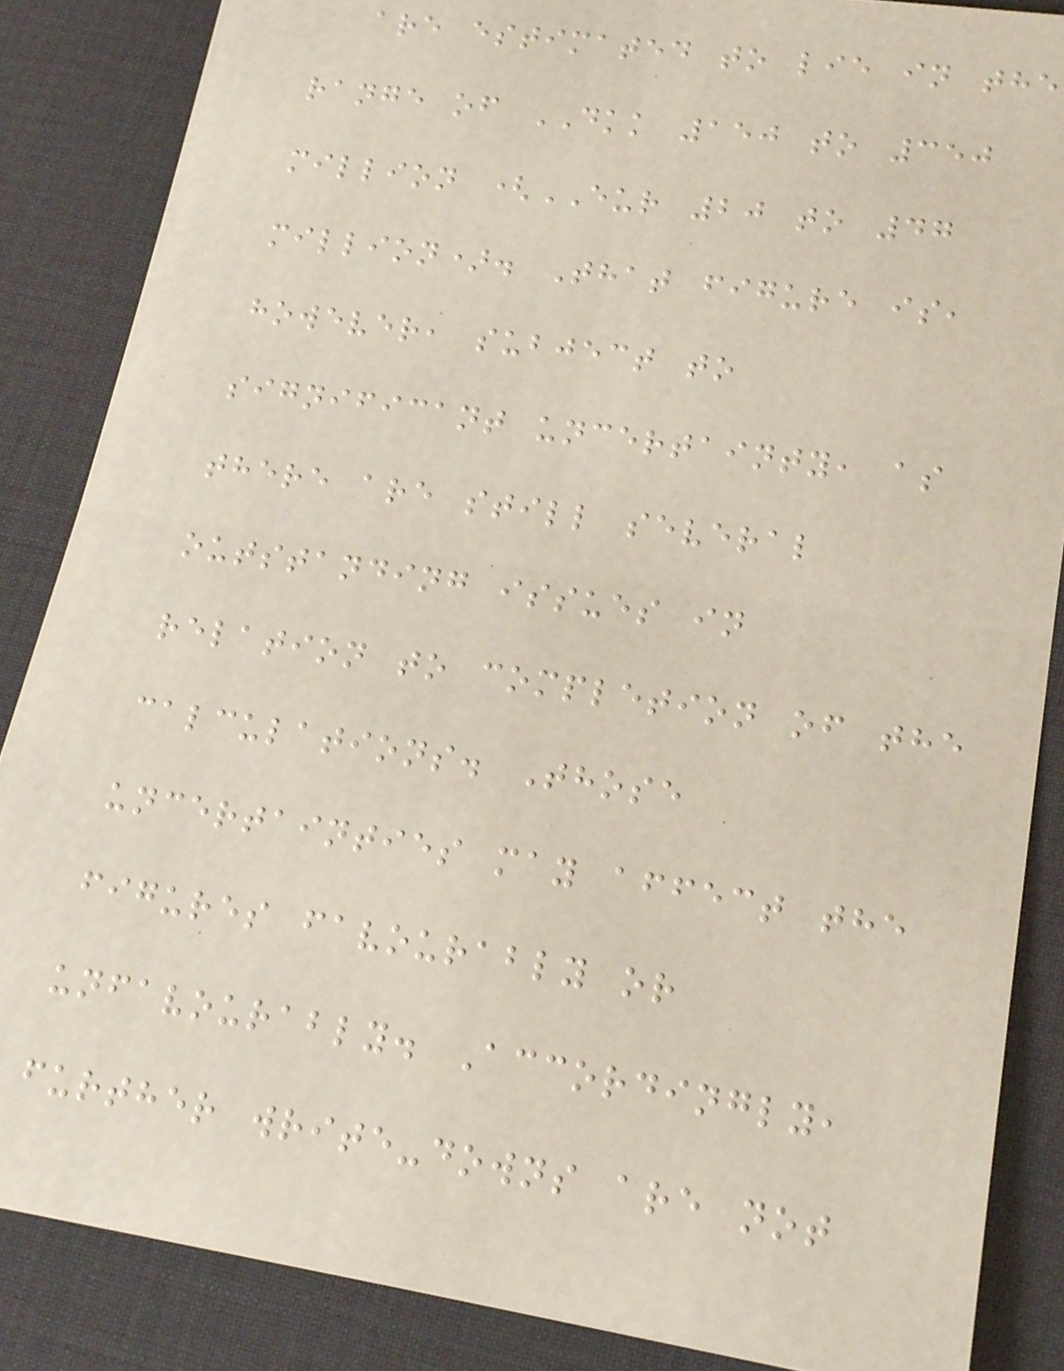are estimated to lie in the
range of DKK 150 to 350
million (EUR 20 to 47
million). That figure is,
however, subject to
significant uncertainty, as
there are still several
outstanding issues in
relation to completion of the
calculations. Those
uncertainties may affect the
figures favourably or
unfavourably. Accordingly,
further write-downs are not
